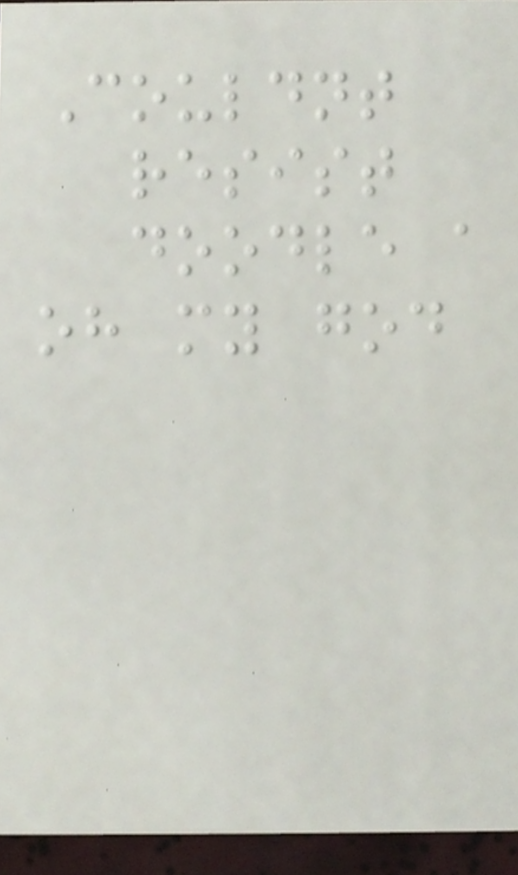Couldnt
resist
doodle a
oh my god
